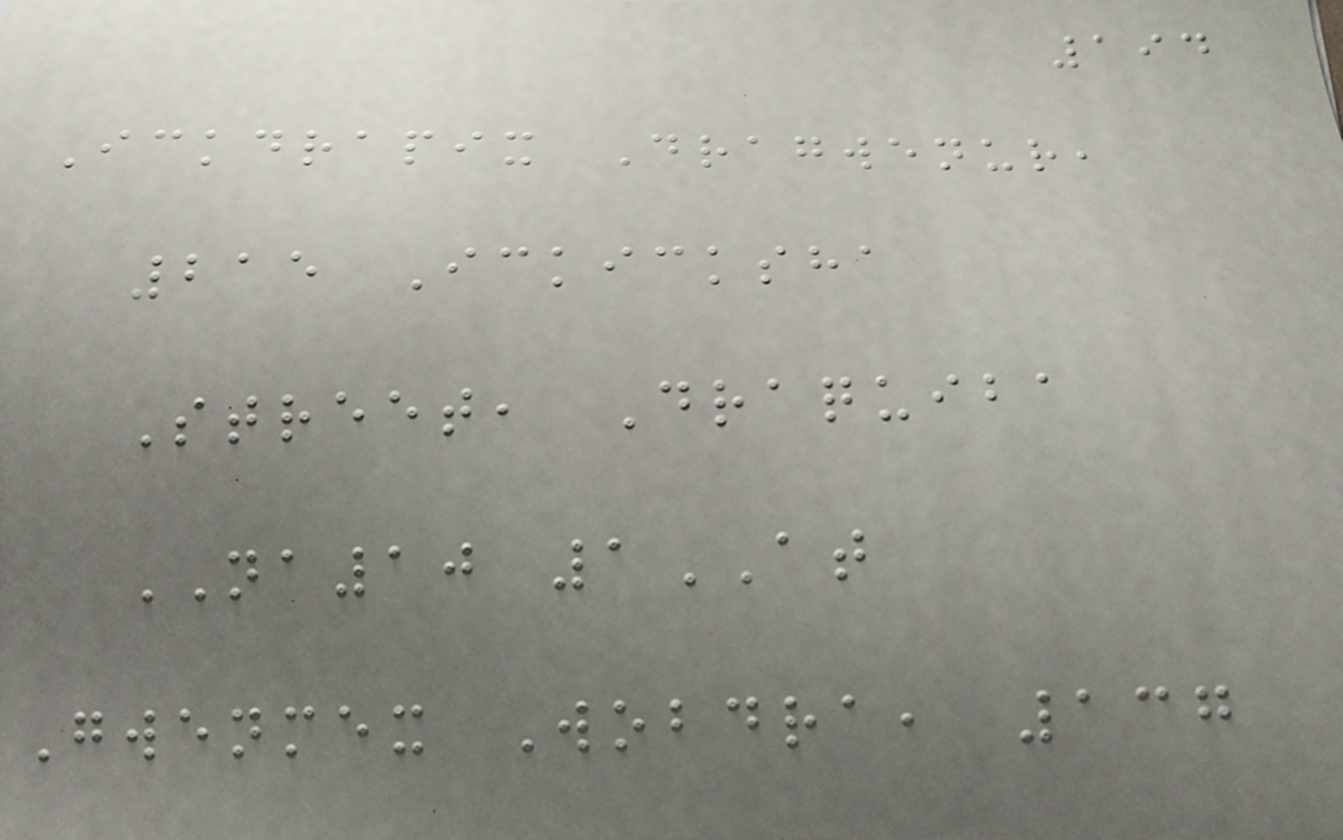194
Ickdrapix Dragwenur,
215 Ickicksha
Street, Draquiba
NA10 1AT
Gwenmex Wobdra, 137
